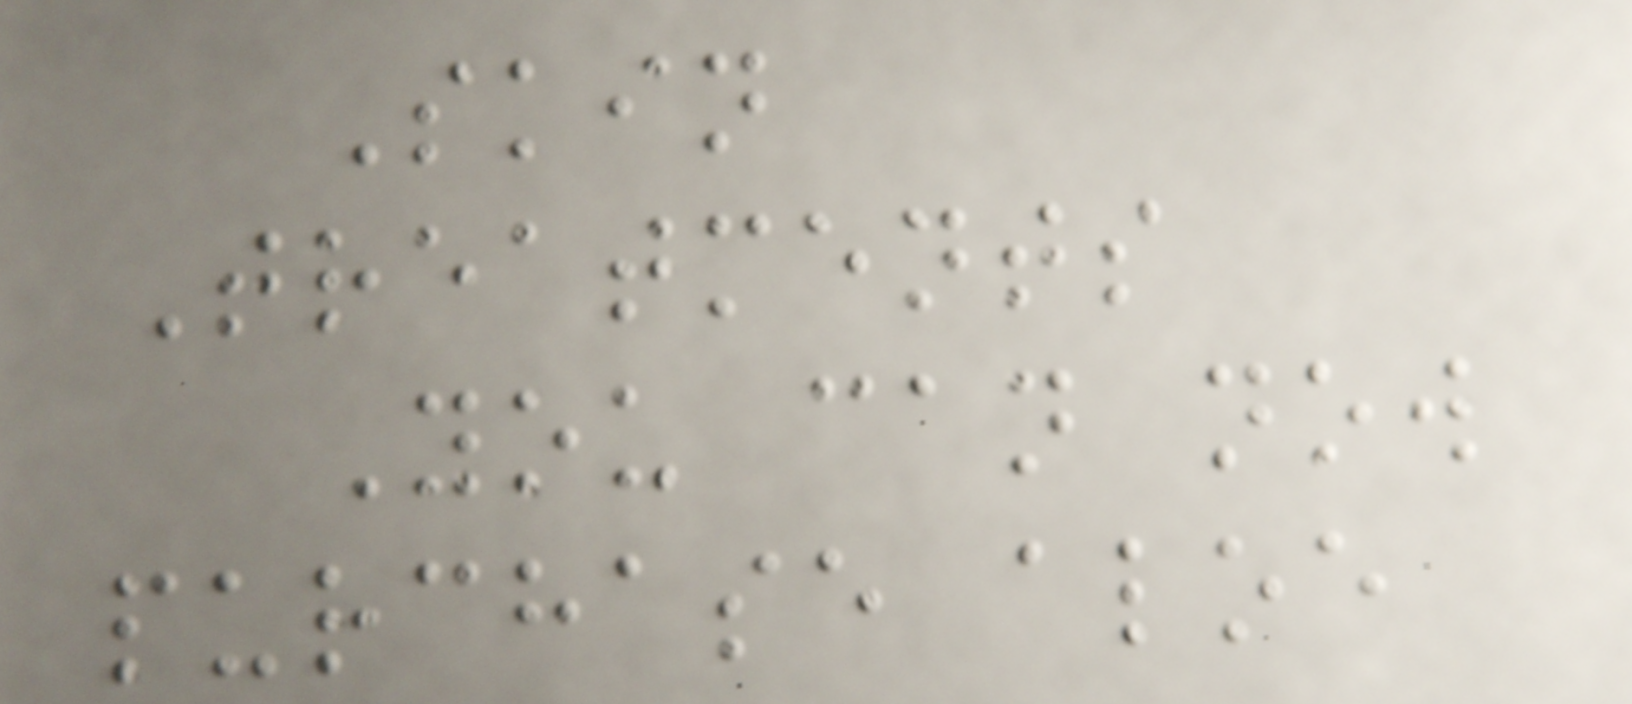Skin
Treatments
You can now
purchase aloe
